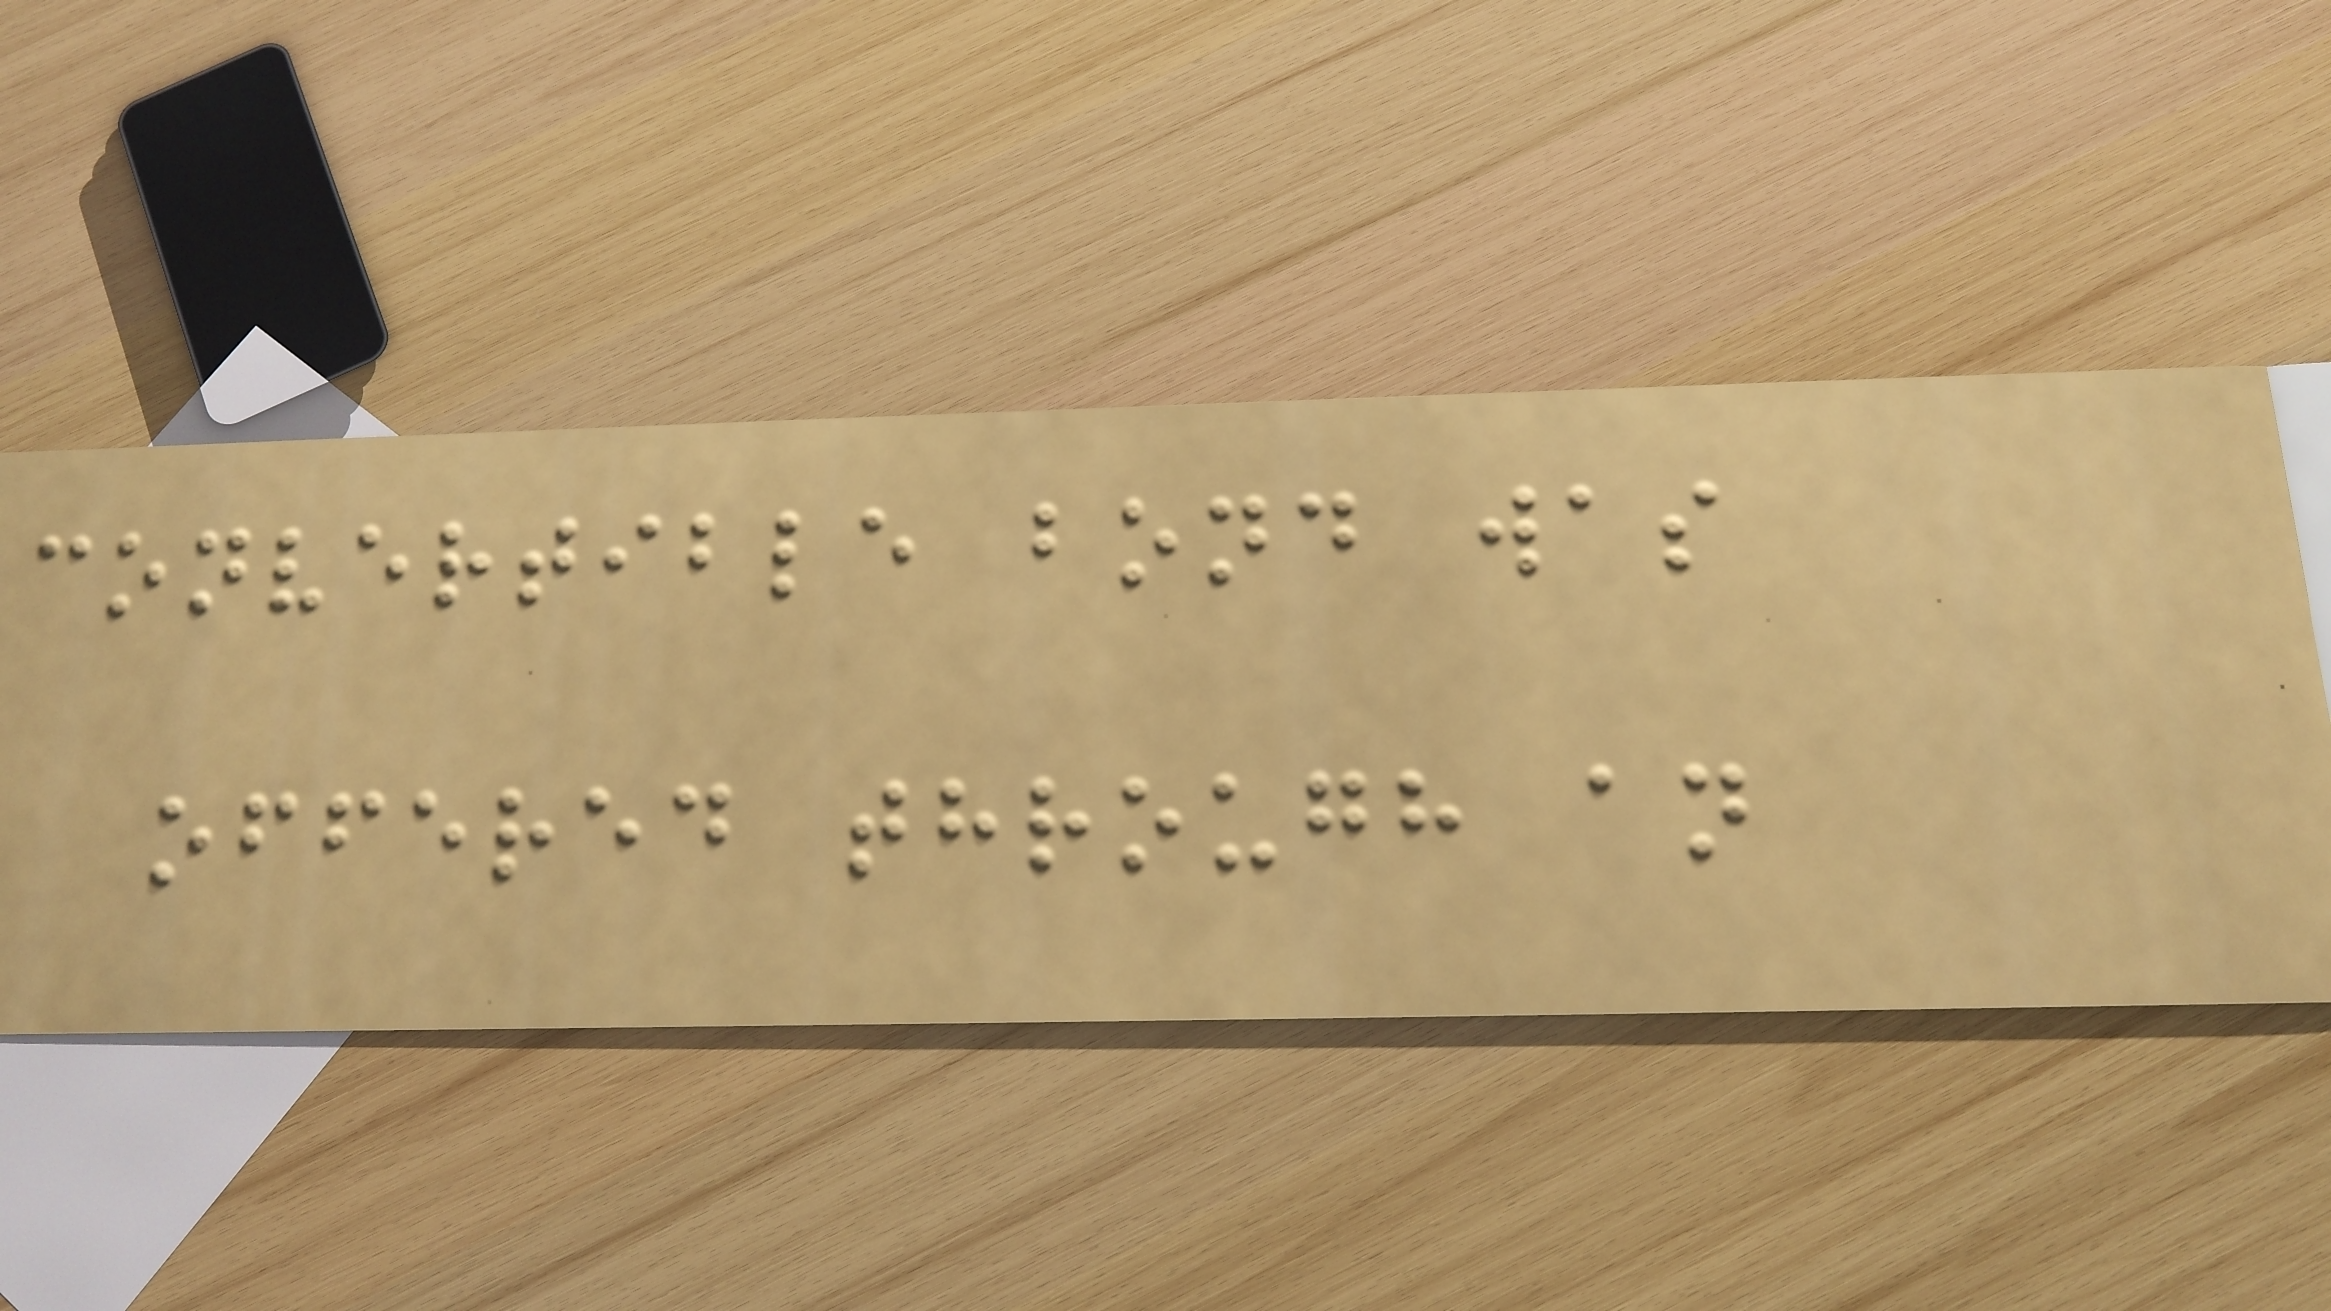convertible bond was
offered through an
